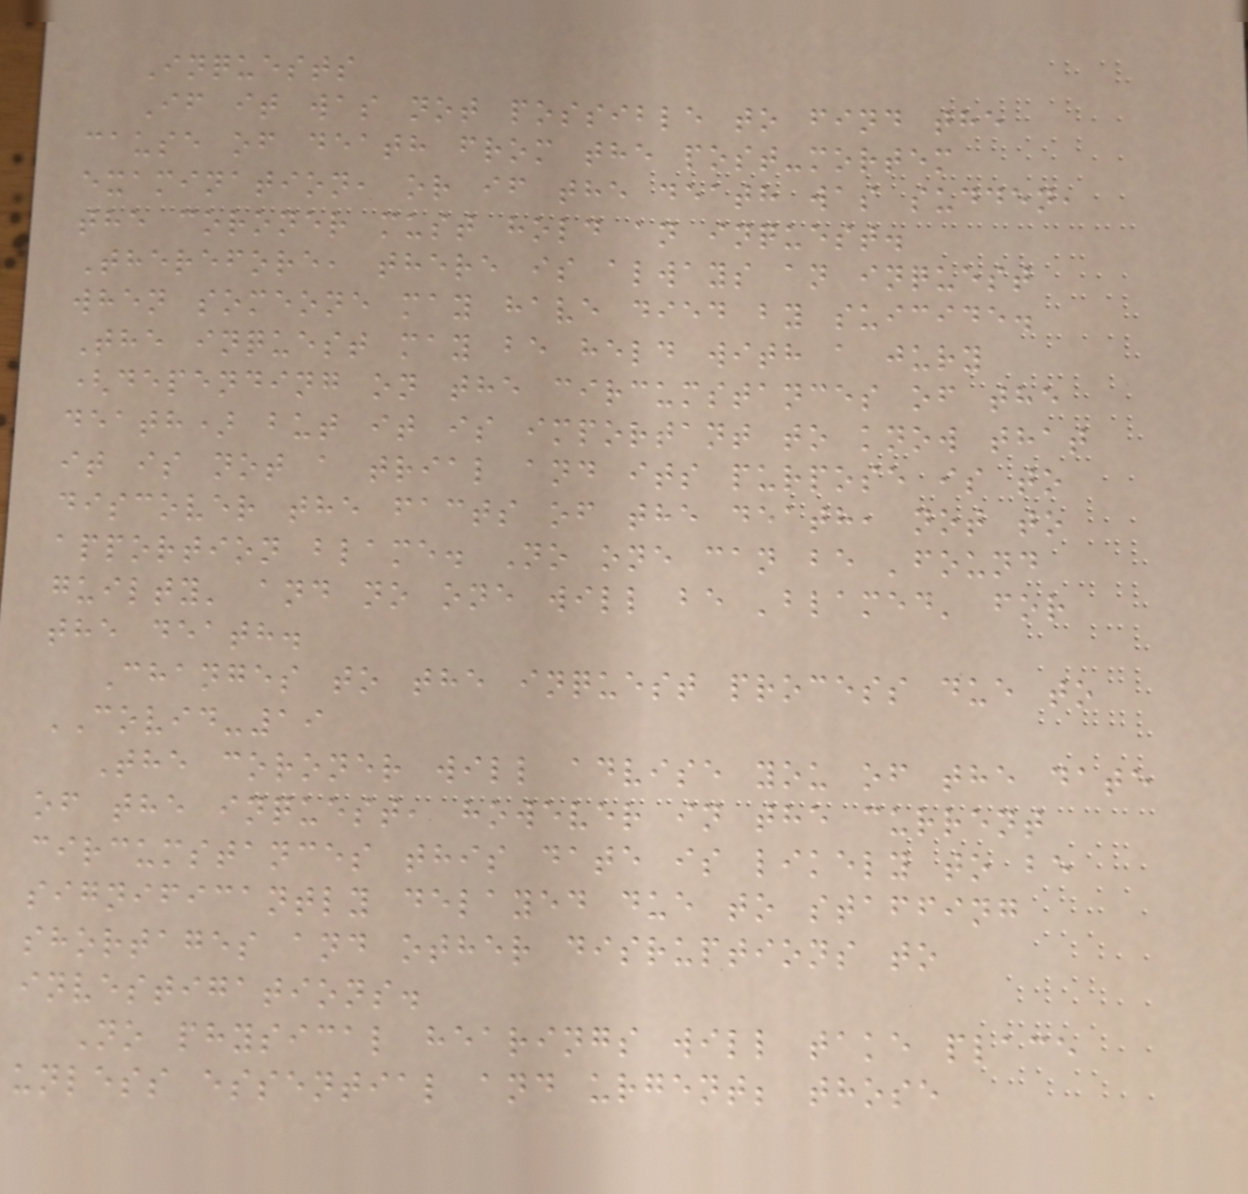Inquests
If it was not possible to find the
cause of death from the post-mortem
examination, or if the death was sudden,
the coroner must hold an inquest.
Therefore, there is always an inquest
when someone may have died by suicide.
The inquest may be held with a jury
(depending on the circumstances of the
death) but it is important to know that
it is not a trial and its purpose is to
discover the facts of the death, not to
apportion blame. No one can be 'found
guilty' and no one will be 'blamed' for
the death.
Changes to the inquest process due to
COVID-19
The coroner will advise you of the date
of the inquest, however in the current
circumstances this date is likely to be
significantly delayed due to staffing
shortages and other disruptions to
investigations.
No physical hearings will take place
unless essential and urgent; those
